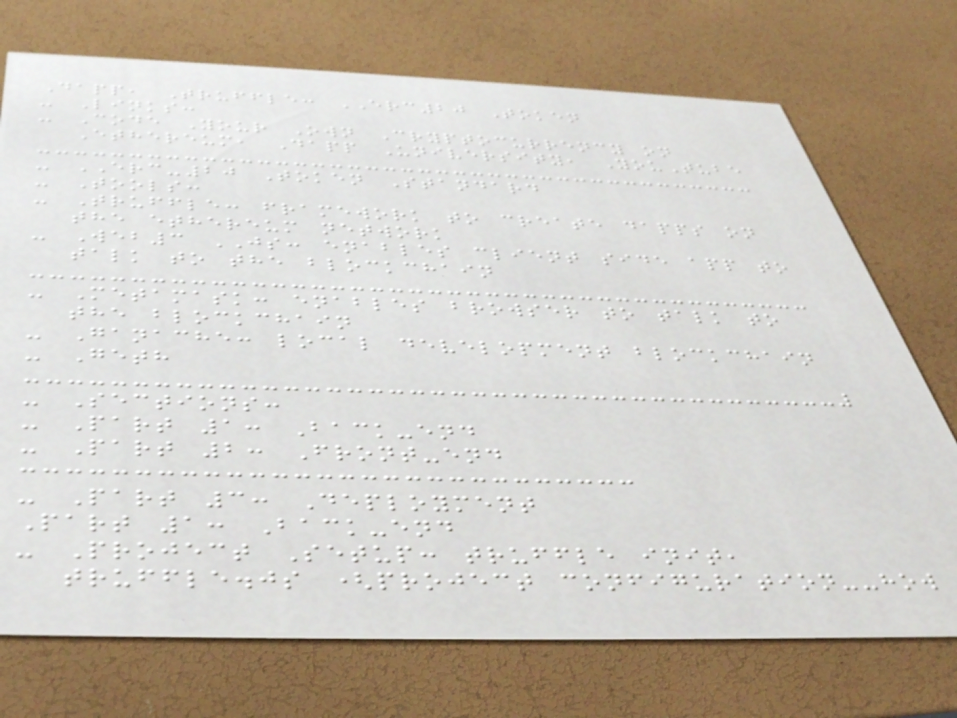Dapp, Truffle: ERC20 Token
- Links:
- Code Your Own Cryptocurrency on
Ethereum, Dapp University, YouTube
- ERC-20 Token Standard
- Tools:
- Truffle: framework to create dapps on
the ethereum network
- Web3 JS: enables client side app to
talk to the blockchain
- Metamask: enables browser to talk to
the blockchain
- Ganache: local development blockchain
- Geth
- Sections:
- Part 1: Back-end
- Part 2: Front-end
- Part 3: Deployment
Part 1: Back-end
- Project Setup: truffle init,
truffle.js (project configuration--how
